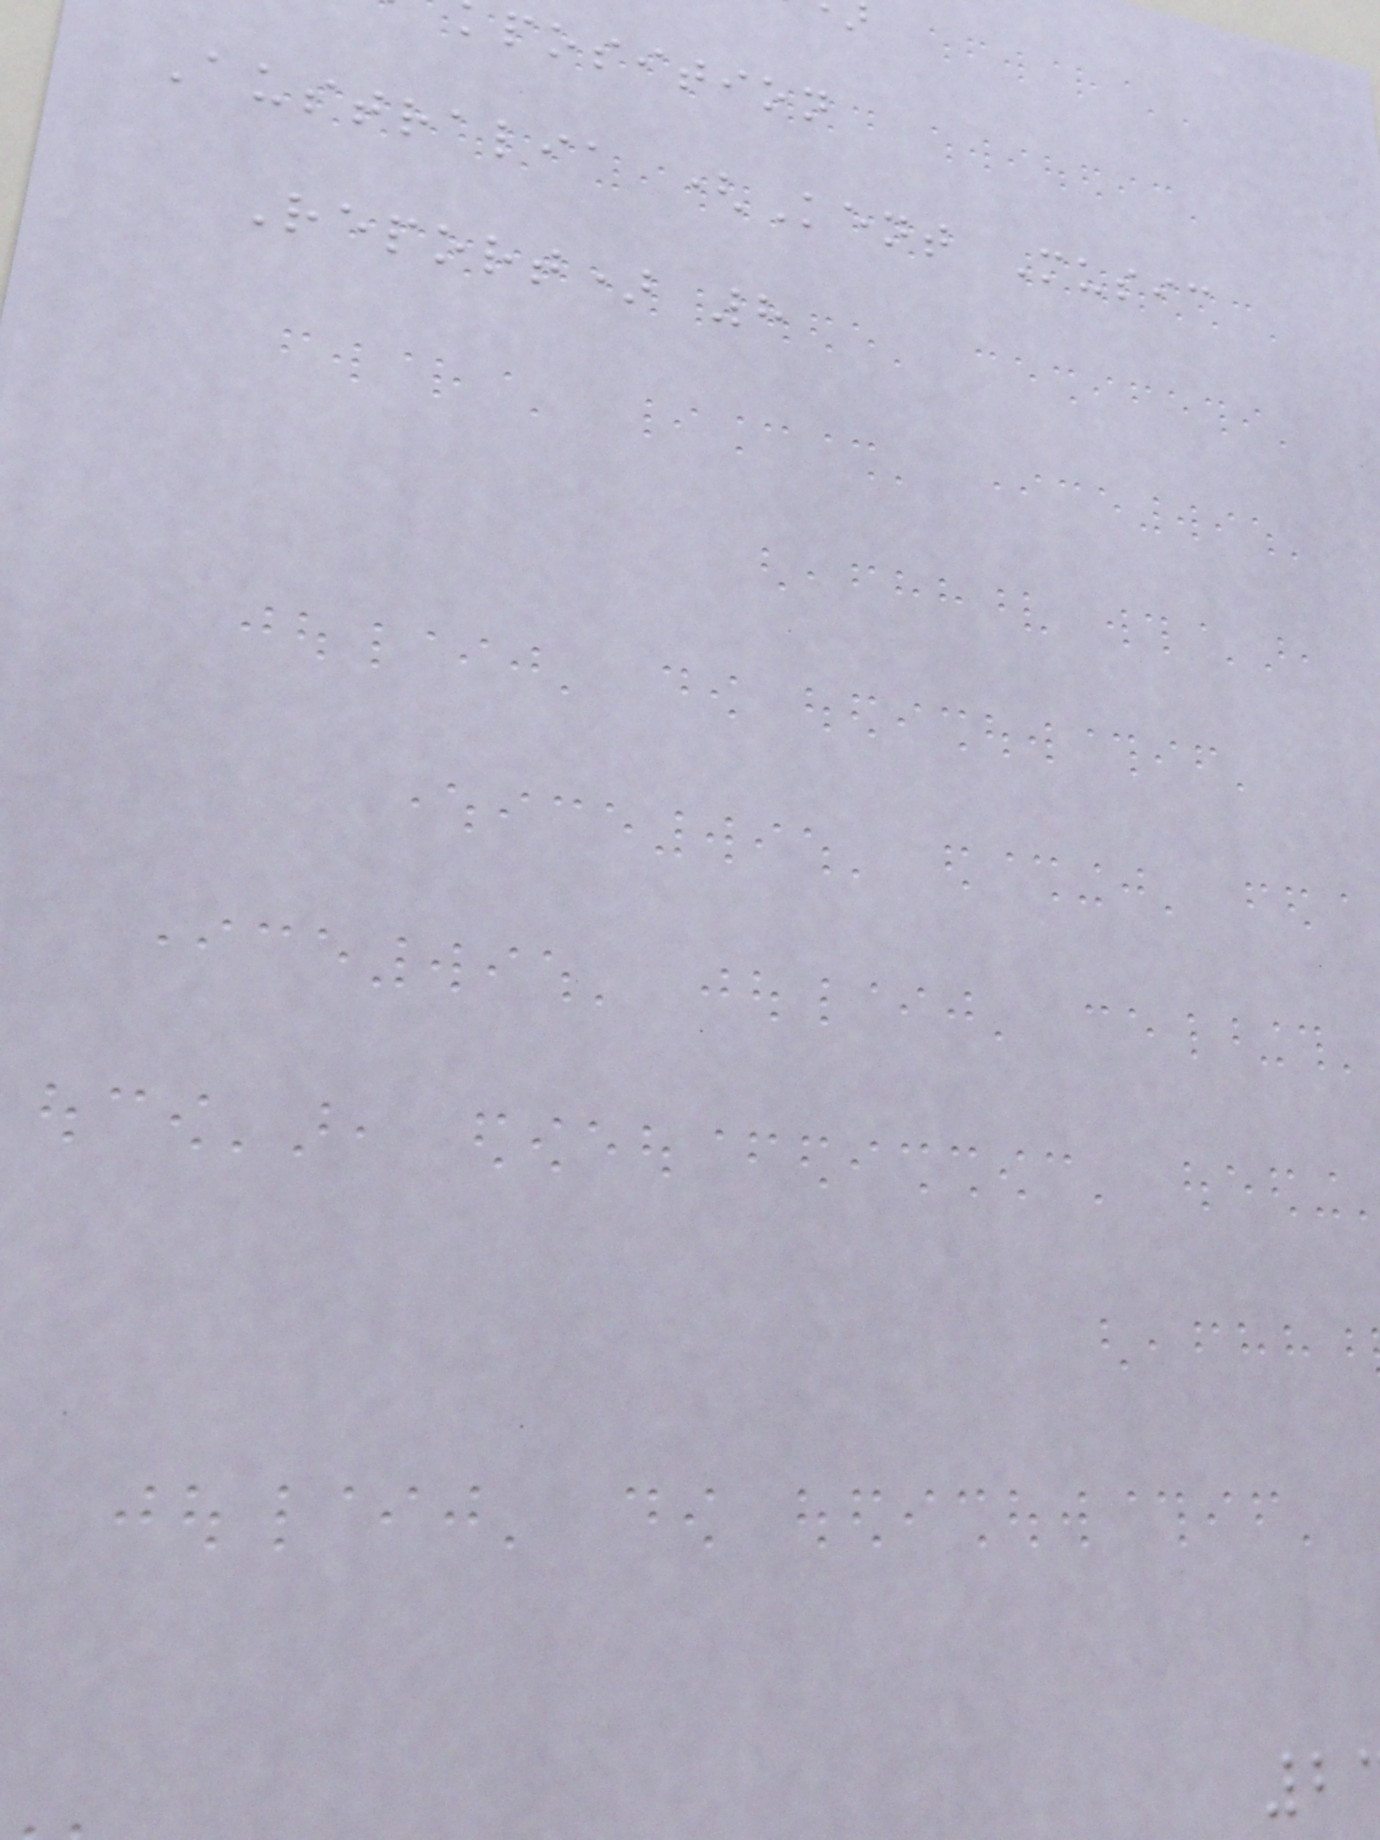position
Australia (Kent Music
Report) 8
